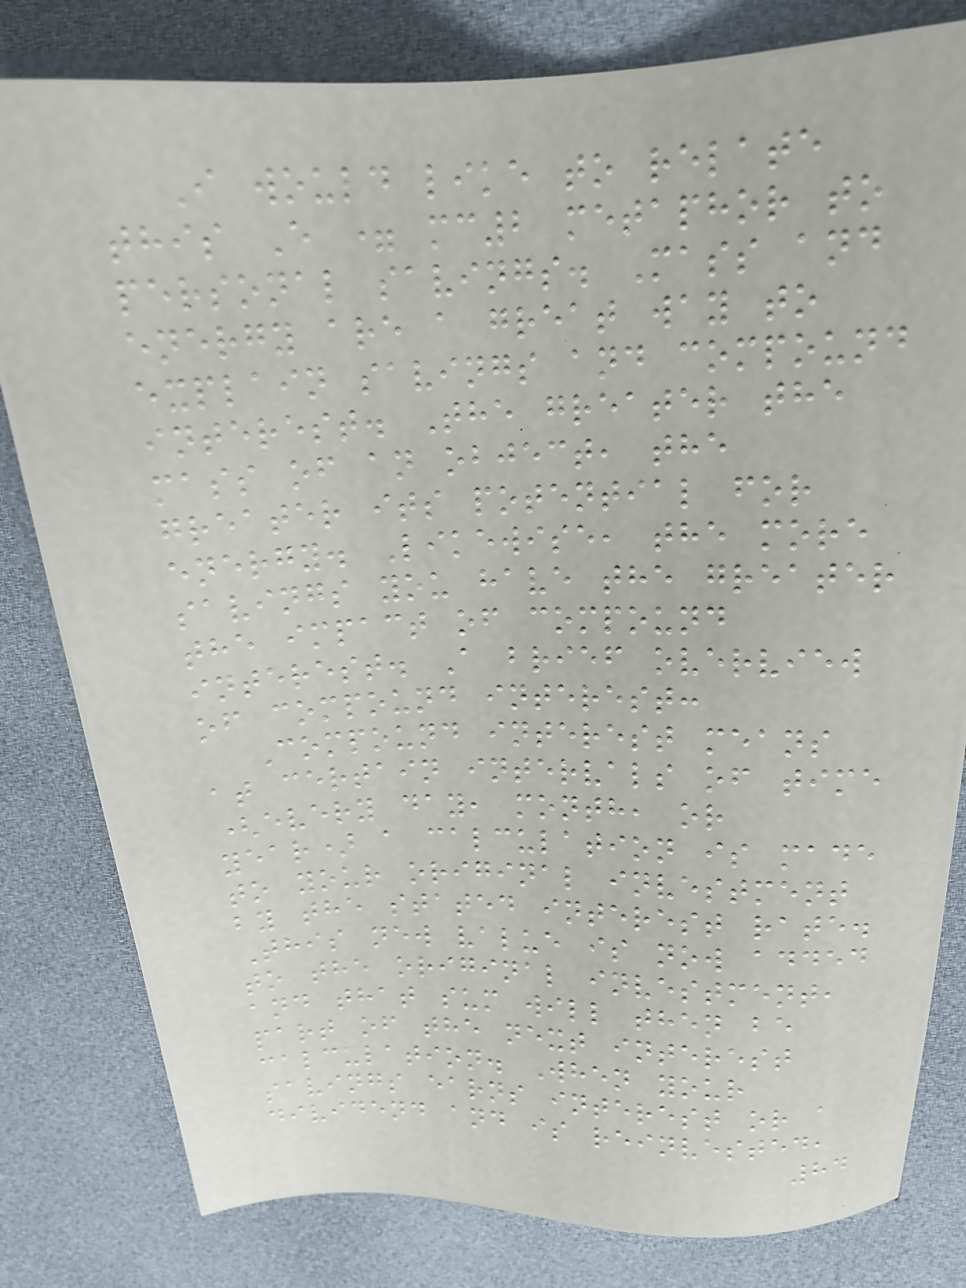I would like to relate
this E = mc2 metaphor to
personal savings. Mass and
energy are a great way to
explain savings and compound
interest. The greater the
mass of an object, the
greater its potential for
energy. Likewise, the more
savings you have the greater
the impact of compound
interest. A brief overview
of compound interest:
Compound interest means
at certain intervals of time
(every day, month, or
year) a calculation is made
to your original investment
by the stated interest rate.
This new value is now added
to the original investment,
and that sum will then be
part of the next interest
calculation. When your
savings earns interest or a
dividend and is reinvested,
84
